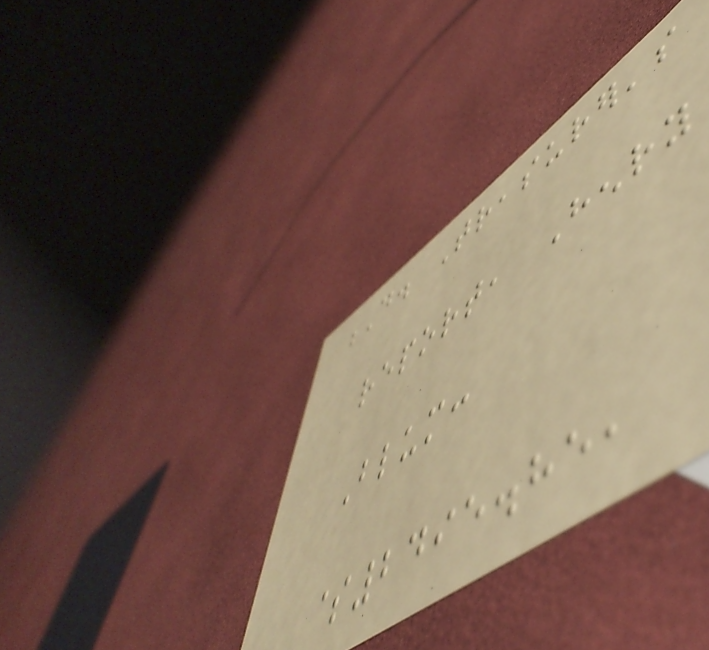D. Treasurer's
report, Henry
Blum:
$2495.85,
